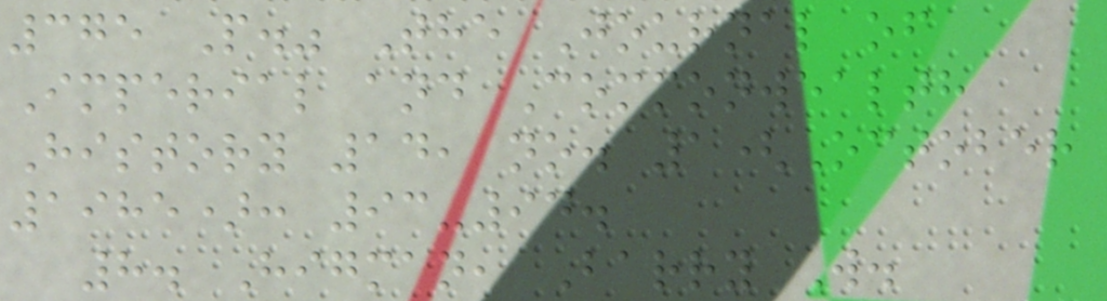375 P." The Journal of
Imperial and Commonwealth
History 14, no. 1(October
1985): 93-94.
8. Higman, Barry W.
